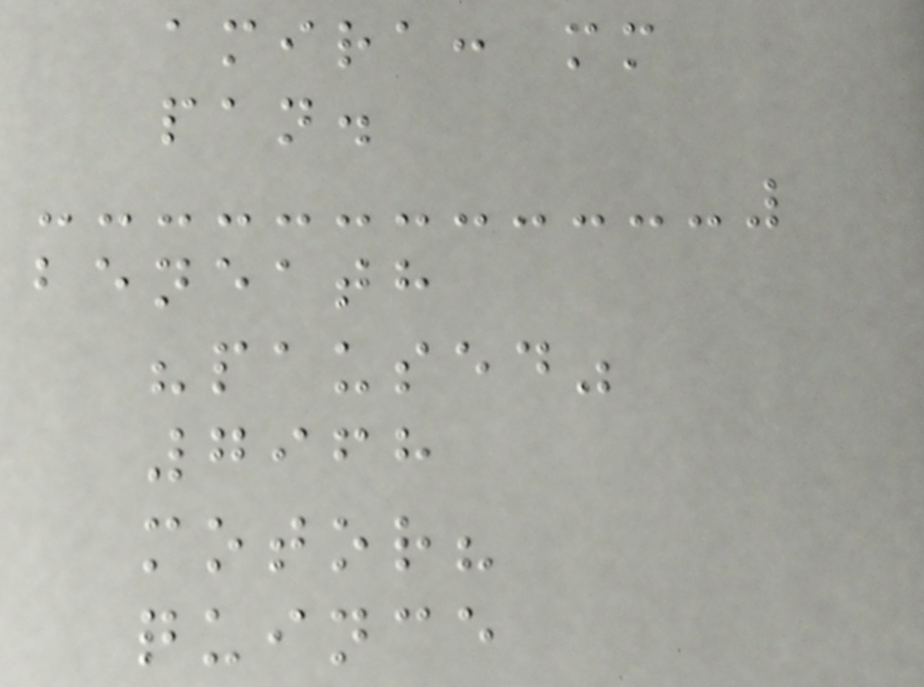amira: mm
pan.
beneath
"paused"
7968
motor?
quince
